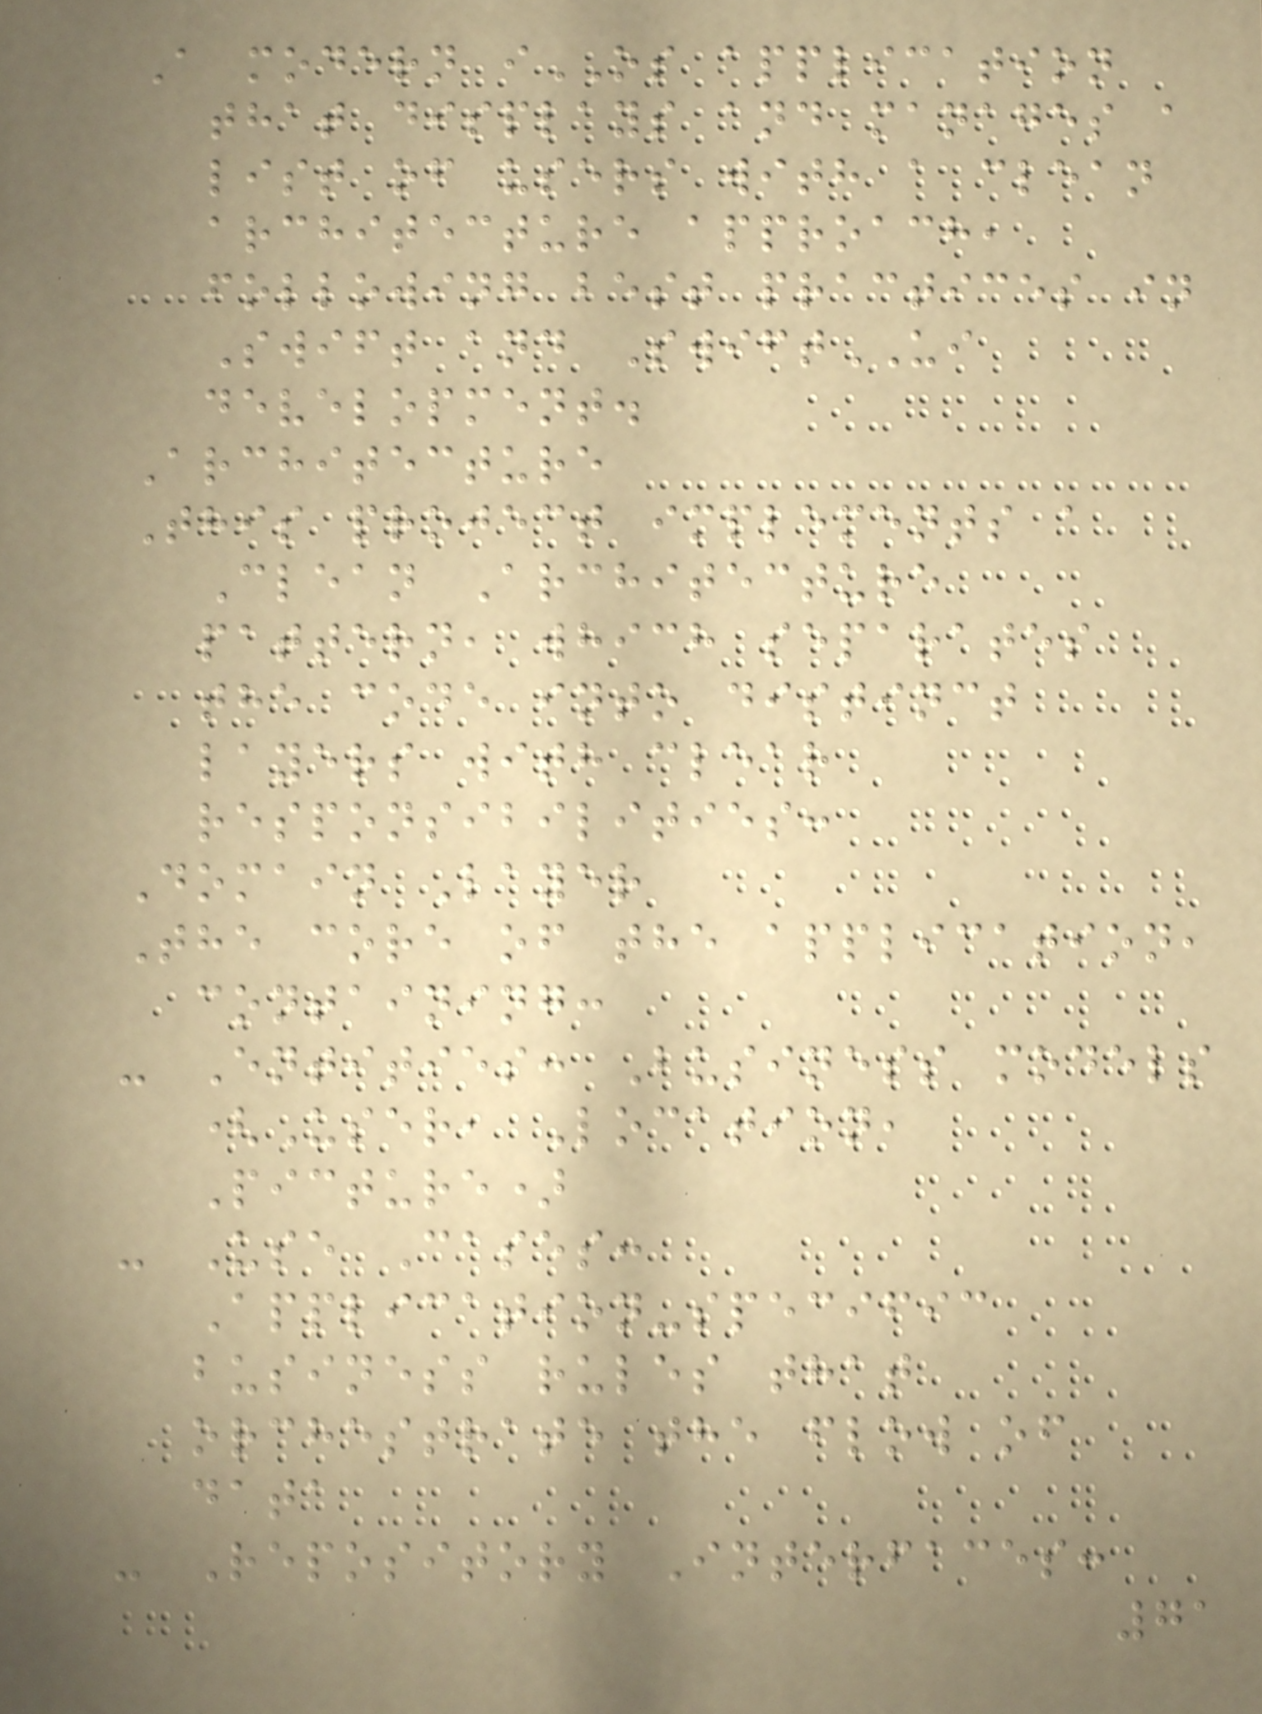A modern iOS application
that displays and manages a
list of users with a clean
architecture approach,
following best practices in
Swift and SwiftUI
development.
Architecture
This project implements a
Clean Architecture
pattern, which separates
the code into distinct
layers with clear
responsibilities:
Domain Layer
The core of the application,
containing:
- Entities: Business models
(User, Location,
Picture)
- Use Cases:
Application-specific
business rules that
orchestrate the flow of
data
- Repository Interfaces:
71
